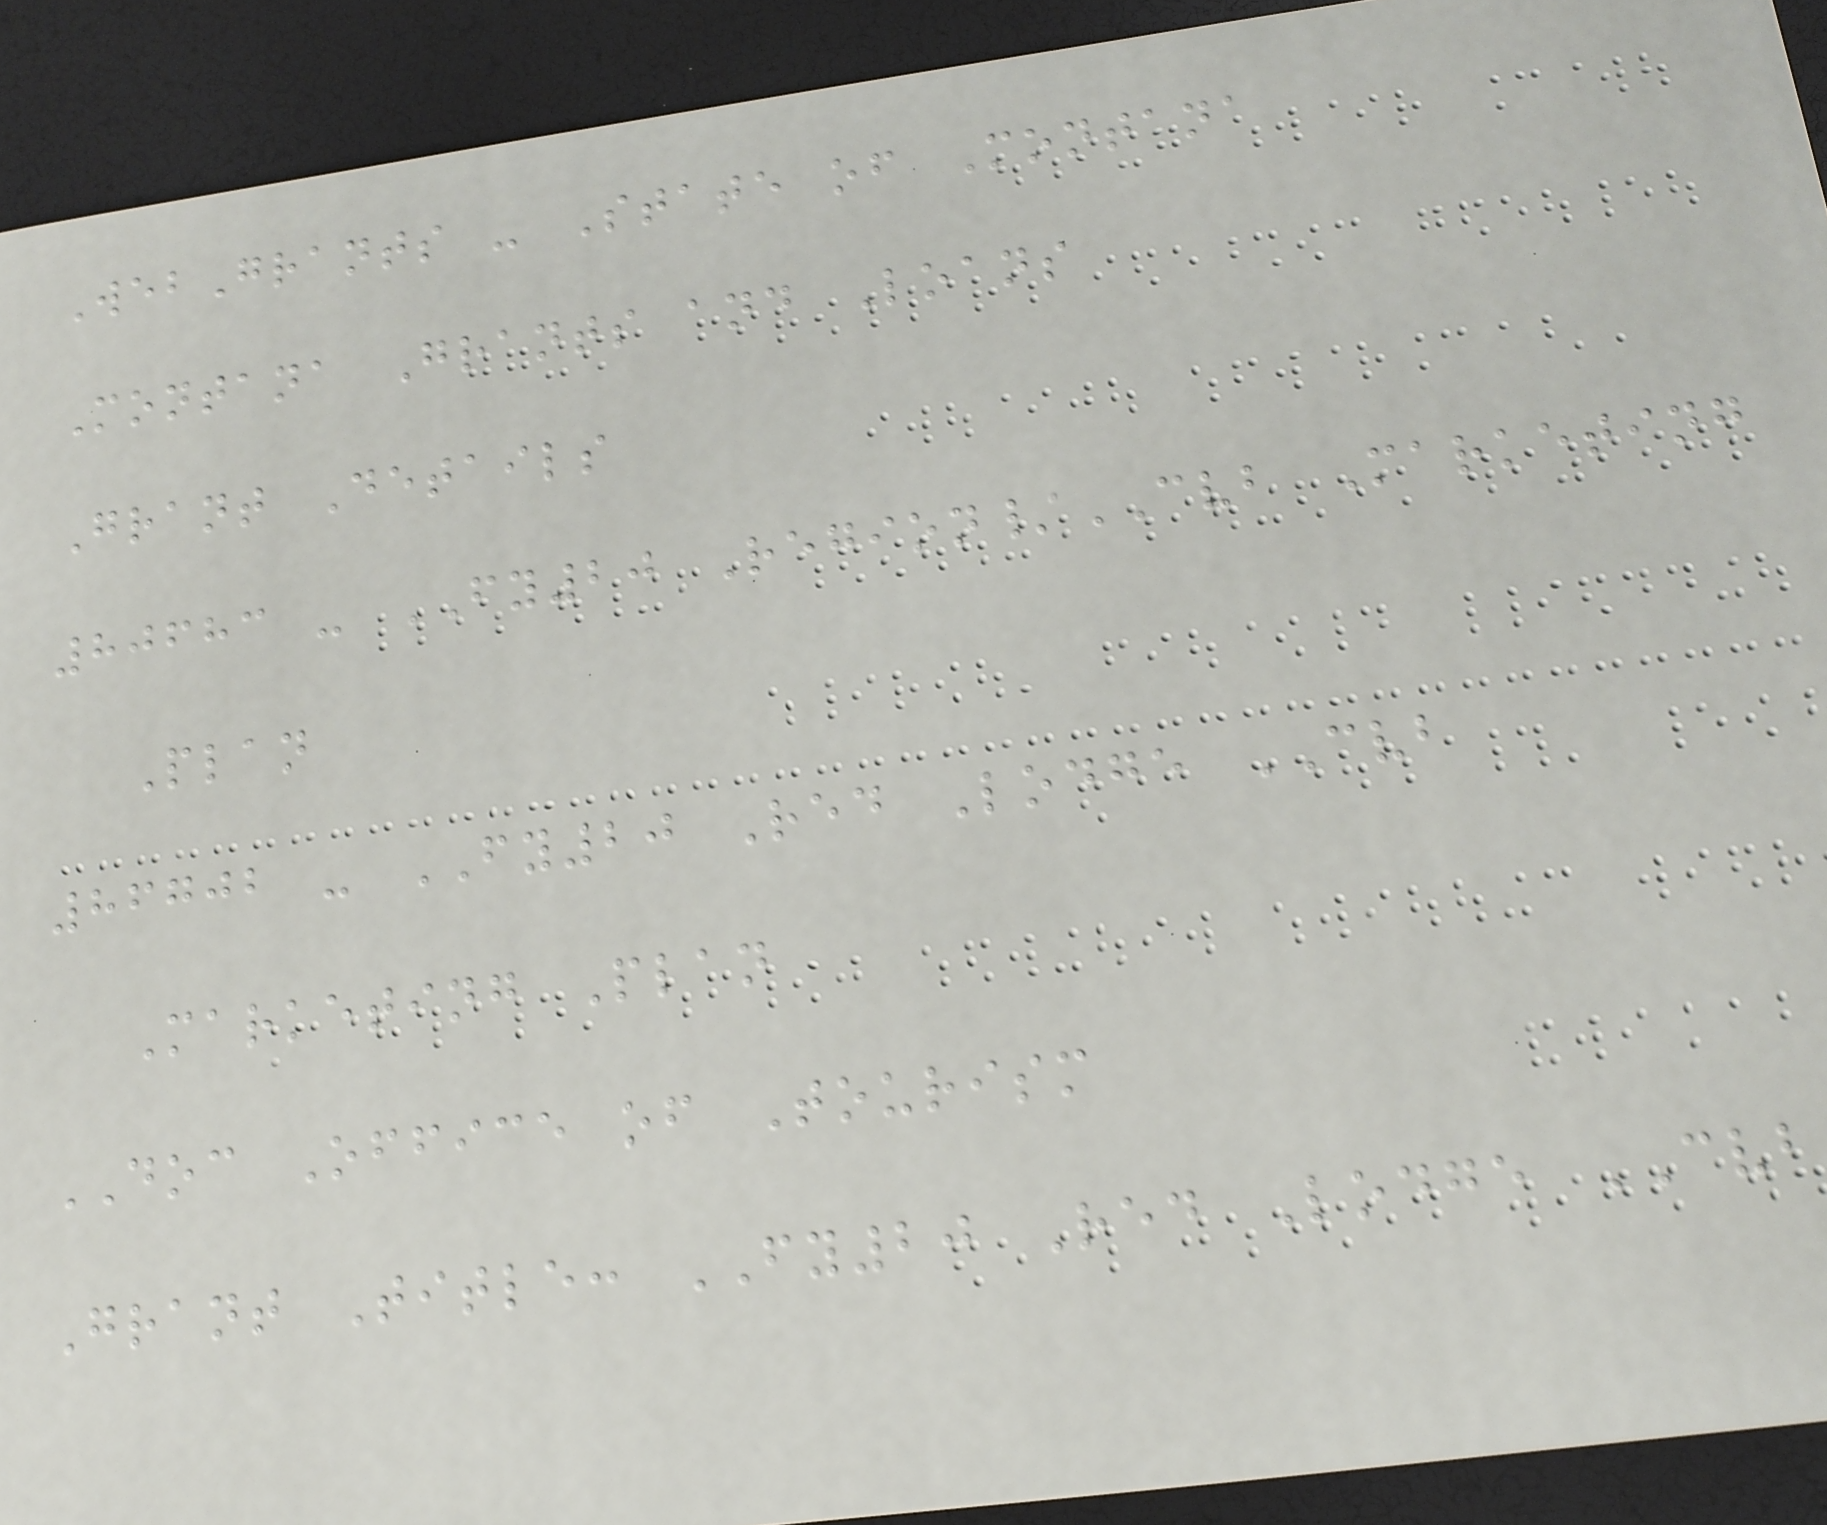WebGrants - State of Montana
Montana Grants and Loans
Grant Details
80683 - FY20 Region/CVB Marketing
Plan
86702 - FY20 Red Lodge CVB
Marketing Plan
DOC Office of Tourism
Grant Title: FY20 Red Lodge CVB
